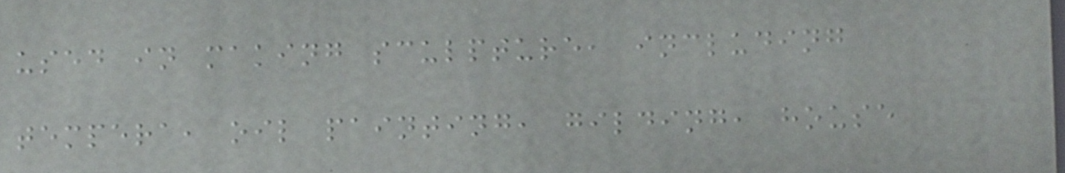used in making sculpture, including
tempera, oil painting, gilding, house
